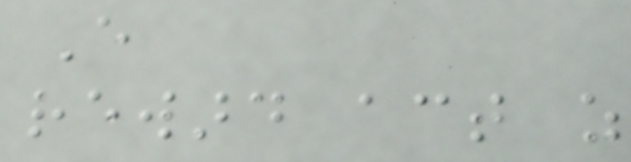Every
reward act as
